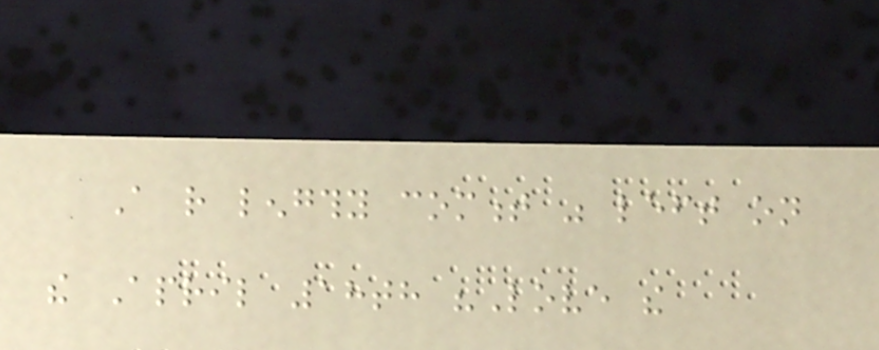A rather lengthy comment was left on
the April 18th "Love the
